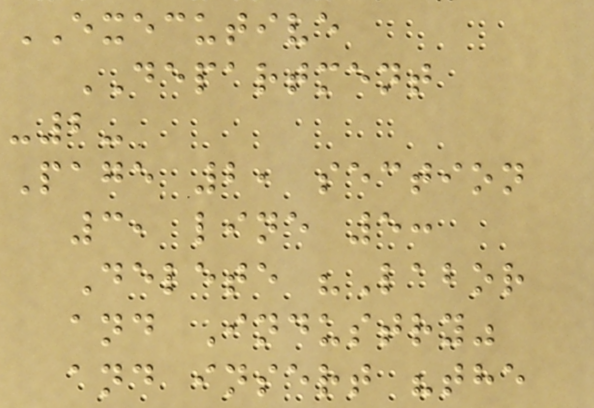EXECUTIVE
DEPARTMENT
-2-
Page 2, section
3, line 5:
Delete "Labor
and Industry"
and insert "the
